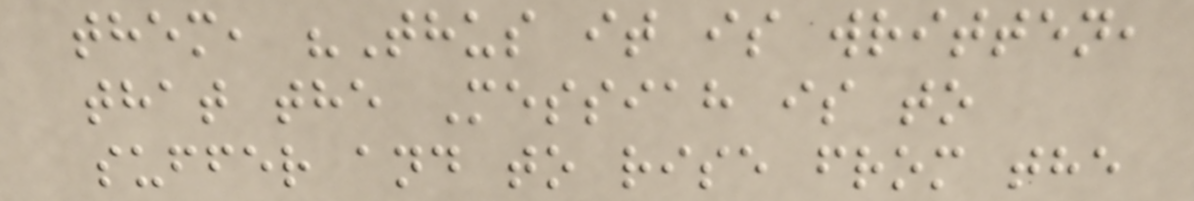them, "Thus it is written,
that the Messiah is to
suffer and to rise from the
